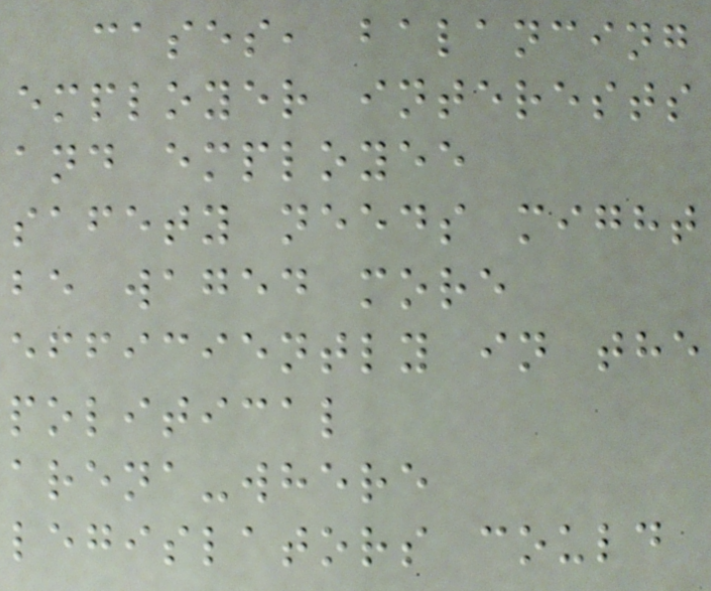cases, balancing
employer interests
and employee
safety needs might
be waged more
efficiently in the
political
arena-where
legislators could
